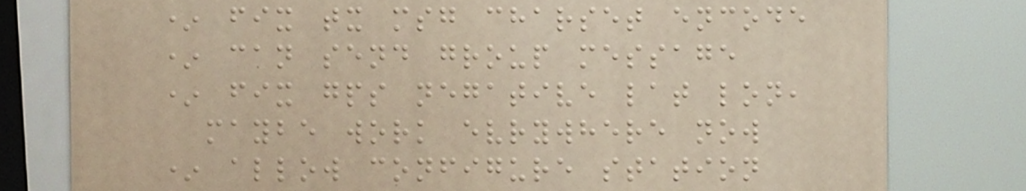* fix tx msg charset encode
* can send group message
* fix gps negative lat lon,
maybe work evrywhere now
* allow configure station
